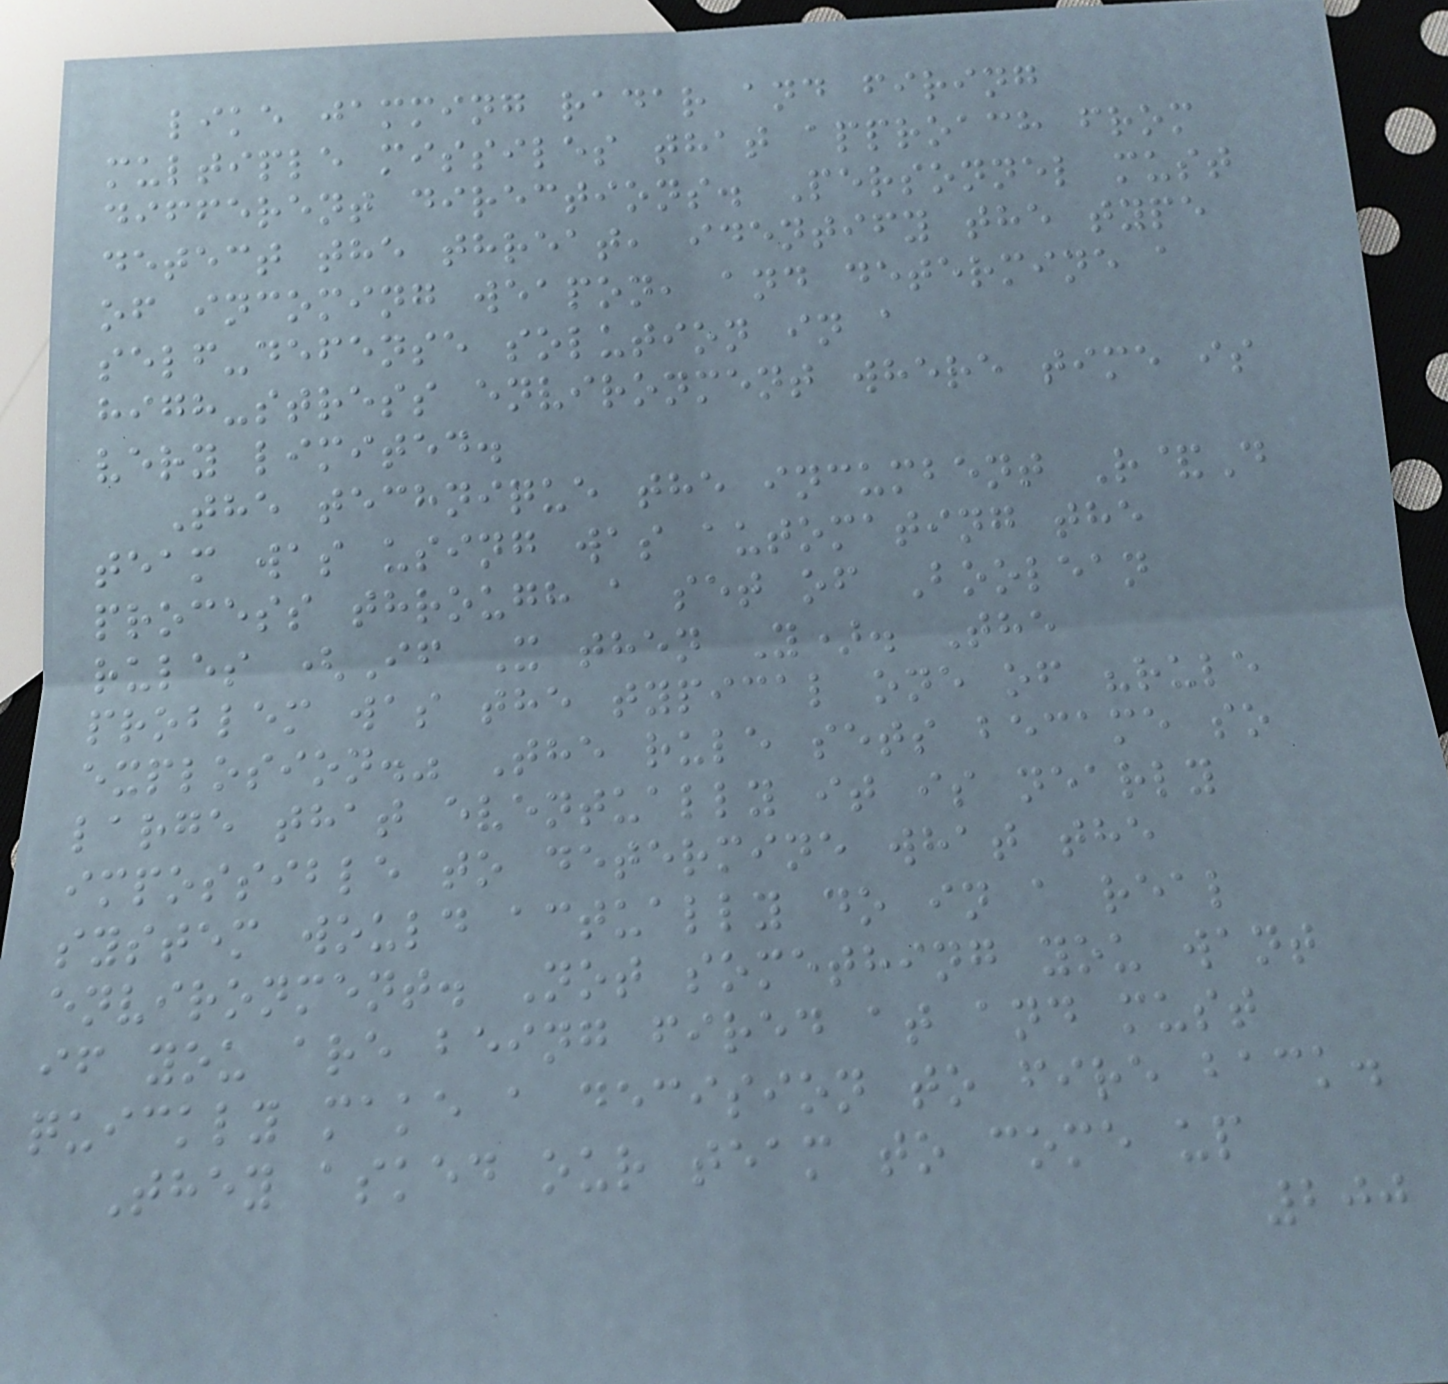like jamming radar and firing
multiple missiles that approach from
different directions. Personnel must
detect the threat, identify the type
of incoming weapon, and determine a
self-defense solution in a
high-stress environment where time is
very limited.
The technique the incumbent R&D
team was using was automating the
process through a set of Boolean
rules (If X then Y). The
problem was the typical one of "rule
explosion." The rule sets became so
large that eventually it is nearly
impossible to determine what the
system would actually do in a real
environment. Not something you want
if you are being fired at and must
quickly make a decision to fire back.
They asked our team to come up
200
